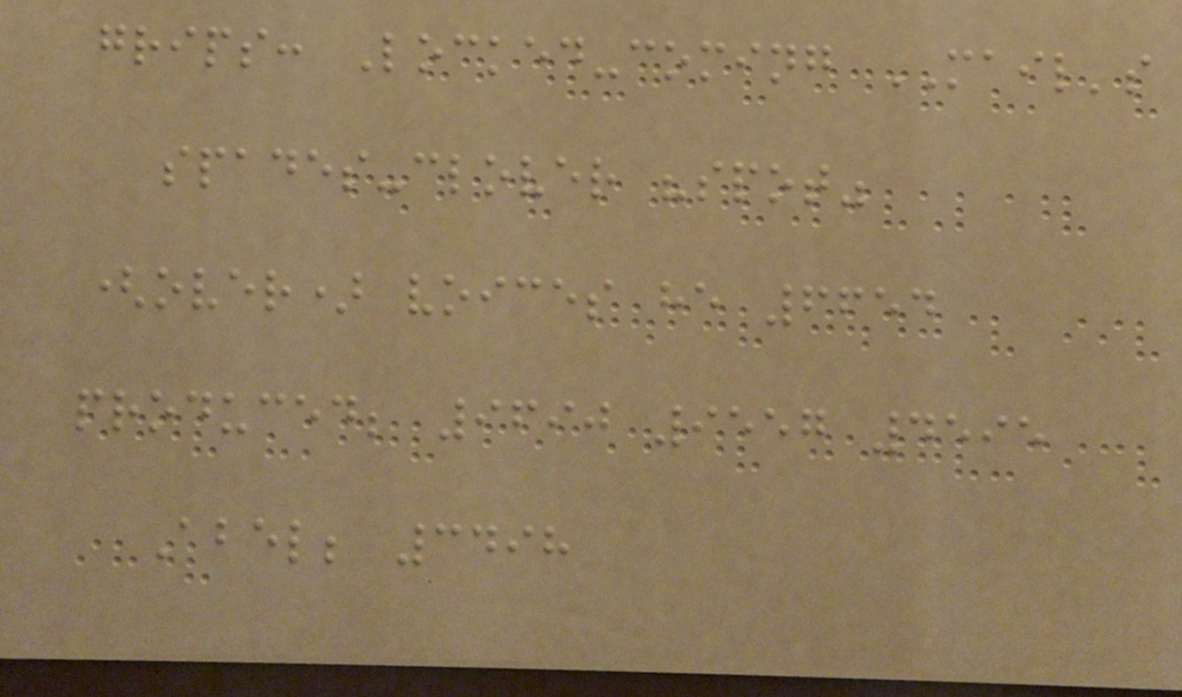grips: Locked-coming MAIL's
spades-clover "spot"
(over) voices he 6654
produced; 9690 9557 4595
Abel; 3498
